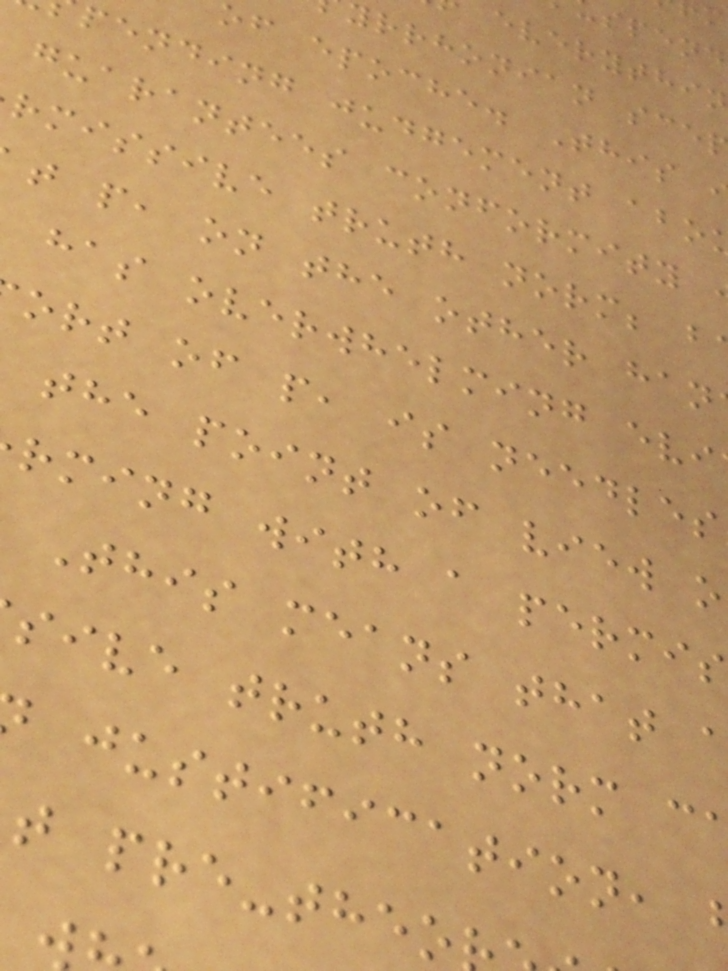everythin
yrrhonian sce
of epoche. This
pending judgement abo
guarantees conformity
rmissive truth norm; b
t p, on the other han
has overwhelming evi
ort of p, is needles
the point of view o
rming with a permis
This means that
sive truth norm c
justification,
t pre-theo
